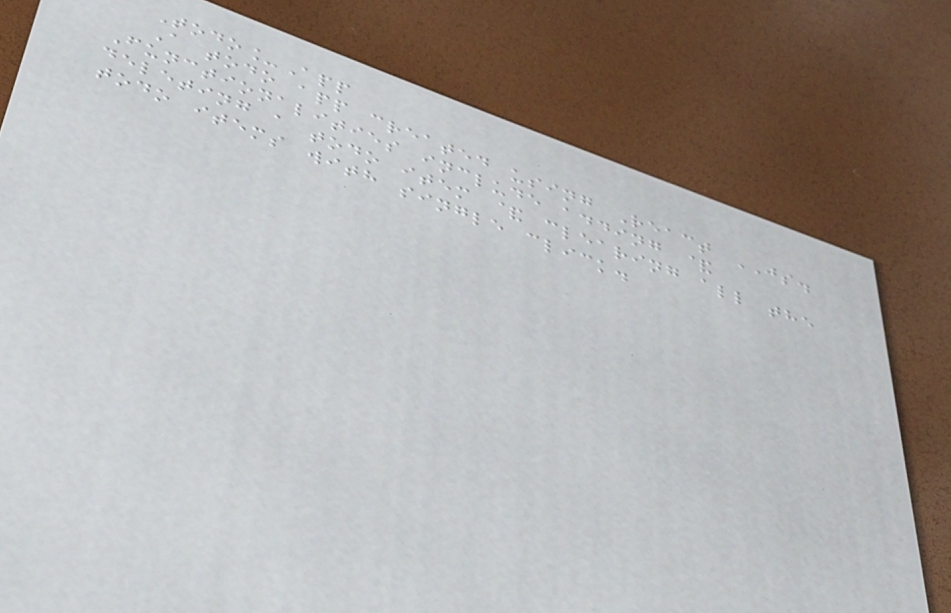Todo_App
A todo app created using React JS.
Functionalities include adding &
deleting a todo item & clearing all the
todo items with single click.
